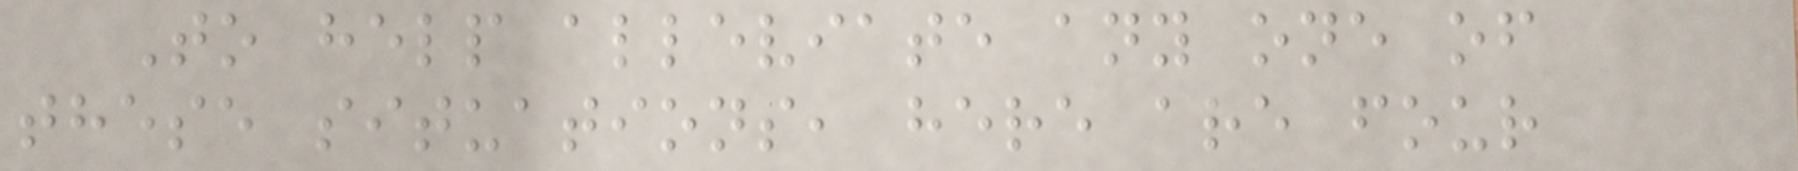To help alleviate any one of
these situations, here are four
